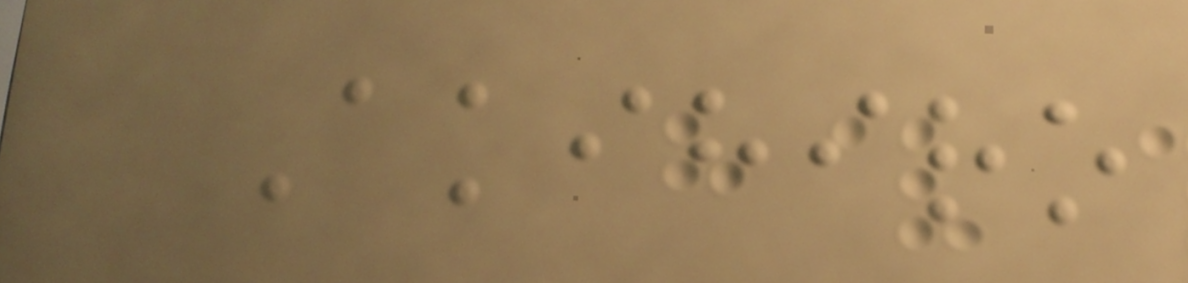Akihiro
